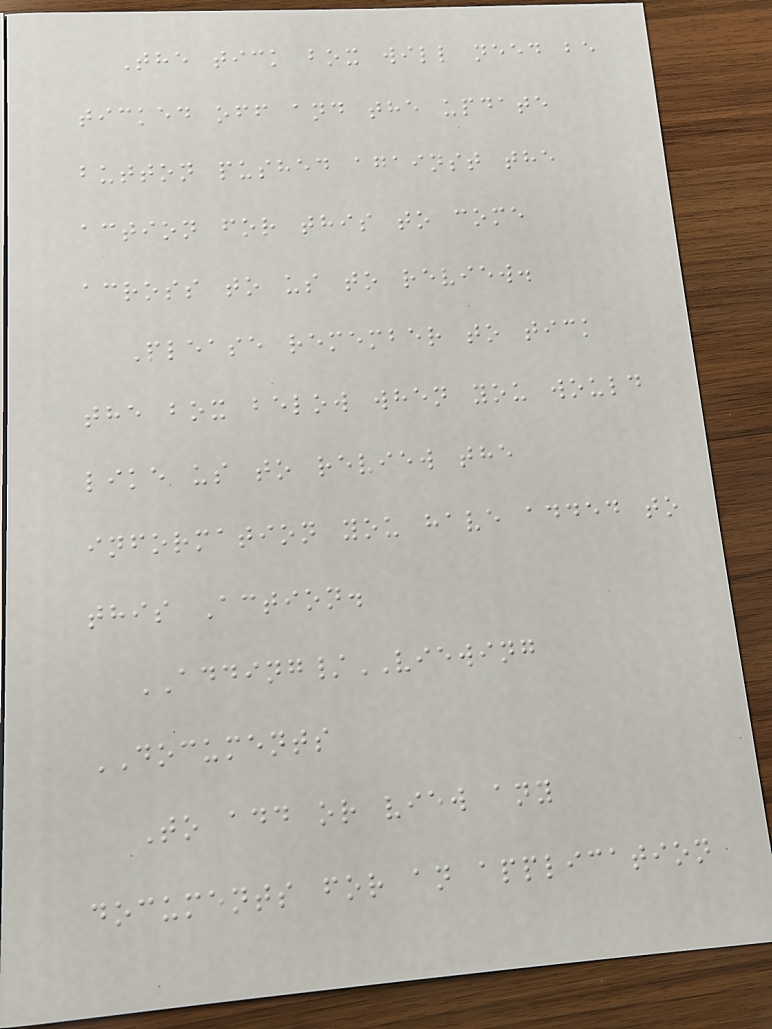The tick box will need be
ticked off and the update
button pushed against the
action for this to come
across to us to review.
Please remember to tick
the box below when you would
like us to review the
information you have added to
this Action.
ADDING/VIEWING
DOCUMENTS
To add or view any
documents for an application
